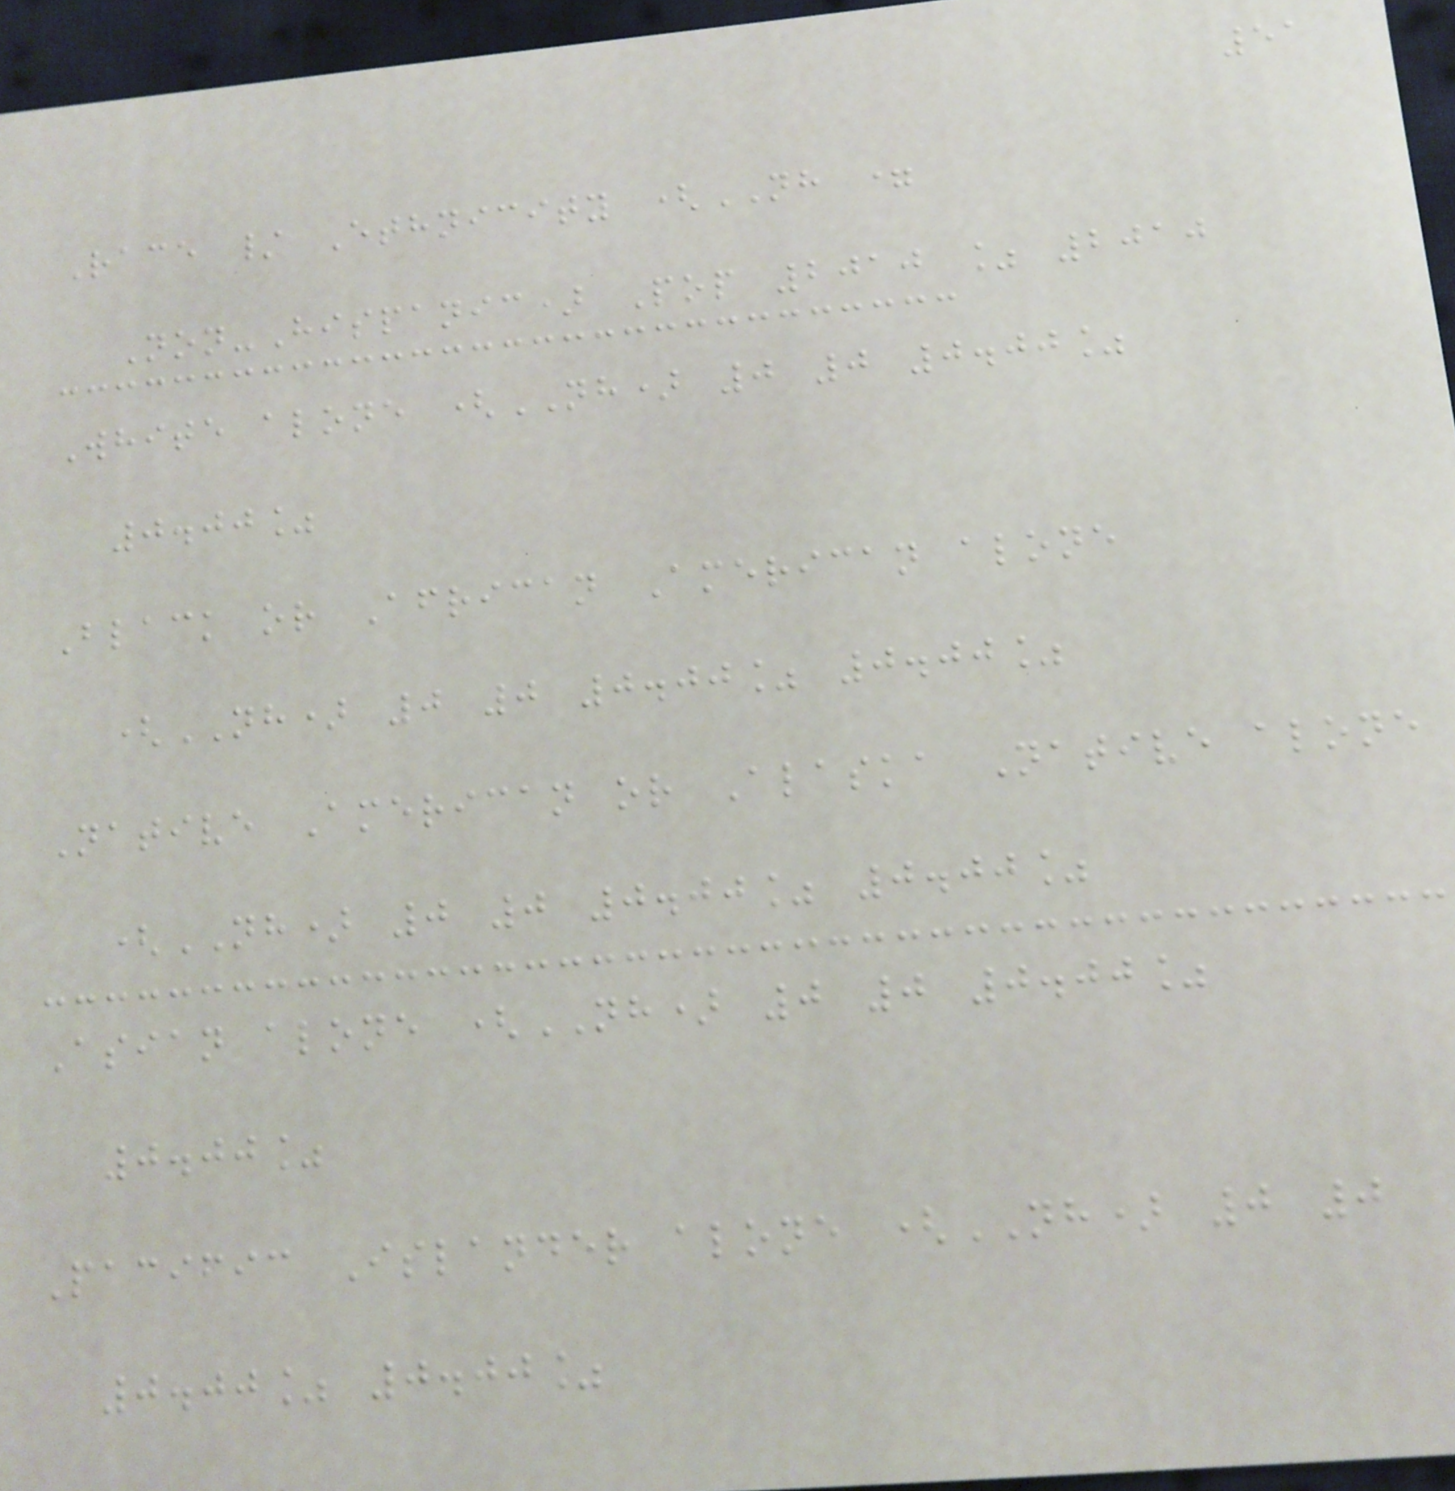51
Race / Ethnicity (NH =
Non-Hispanic) Pop 2010 % 2010
White alone (NH) 0 0 0.00%
0.00%
Black or African American alone
(NH) 0 0 0.00% 0.00%
Native American or Alaska Native alone
(NH) 0 0 0.00% 0.00%
Asian alone (NH) 0 0 0.00%
0.00%
Pacific Islander alone (NH) 0 0
0.00% 0.00%
